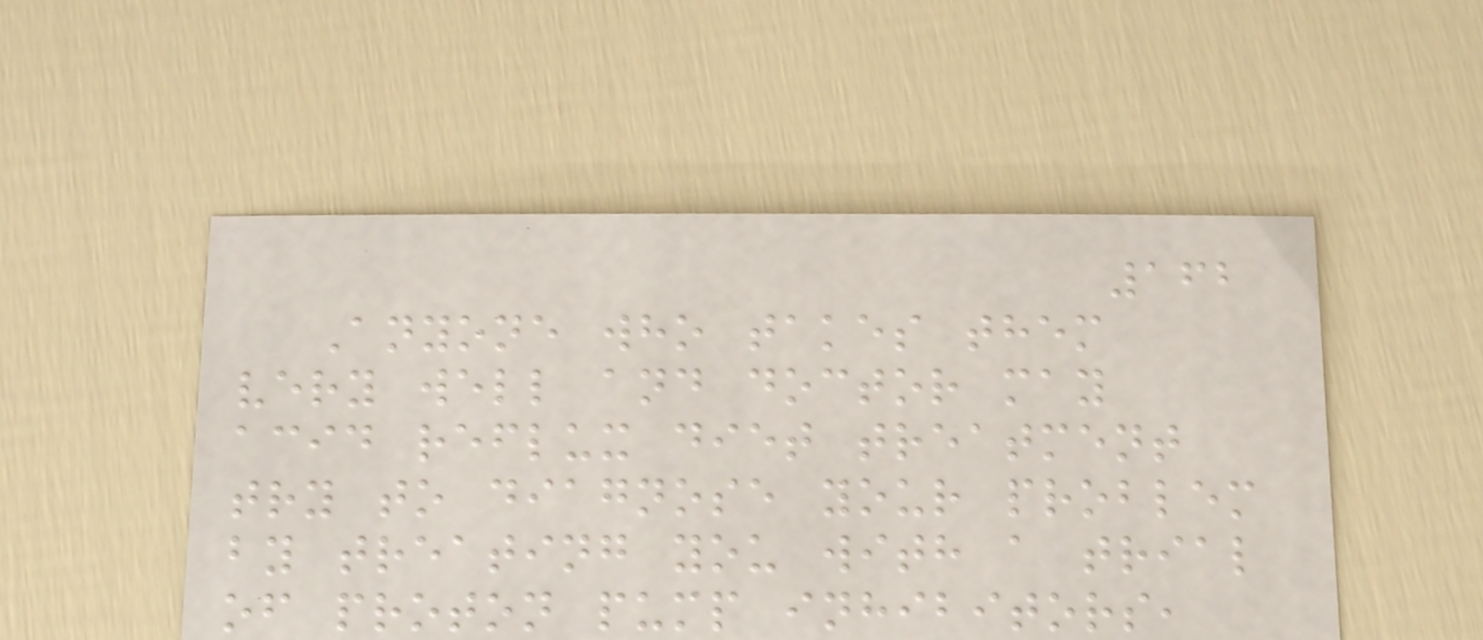162
Anyone who takes them
very well and doctor may
acid reflux diet treatment
try to diagnose your problem
by treating you with a trial
of proton pump inhibitors,
